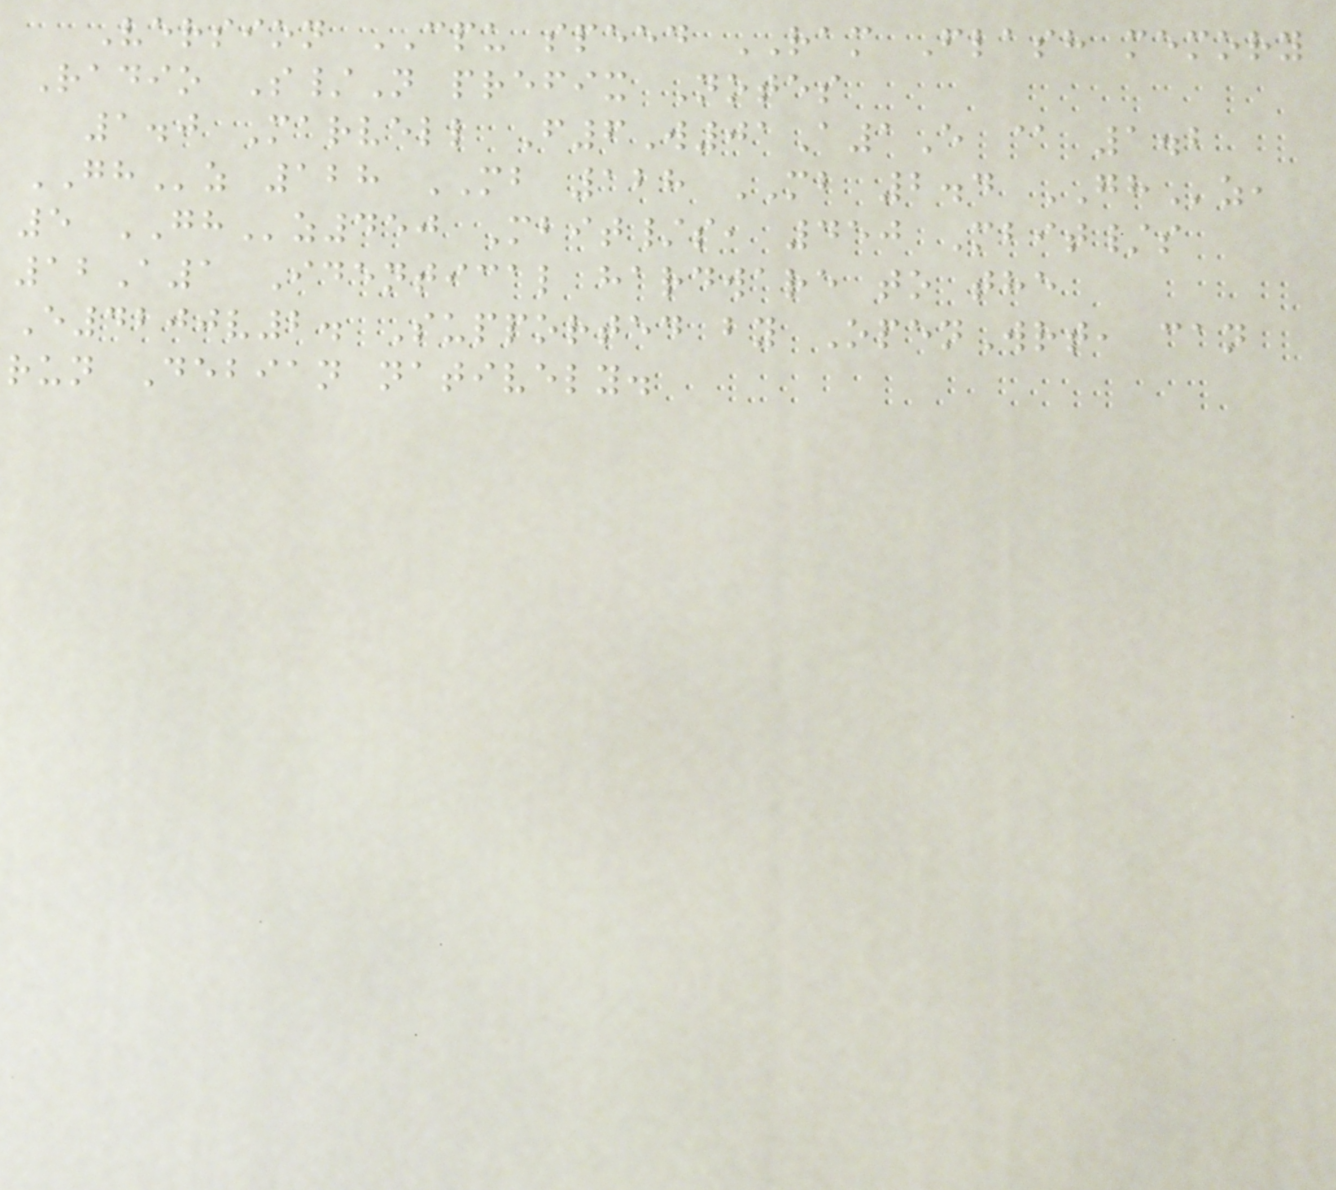Version CPU speed RAM Flash memory
Radio S/N prefix Notes
1.0 Marvell F6W01A1E @ 1.2
GHz 128 MB 128 MB 2.4 GHz,
5 GHz450 Mbit/s, 450 Mbit/s
12A1 Identical hardware to the
E4200v2. Supported by OpenWrt, can
run Debian natively.
